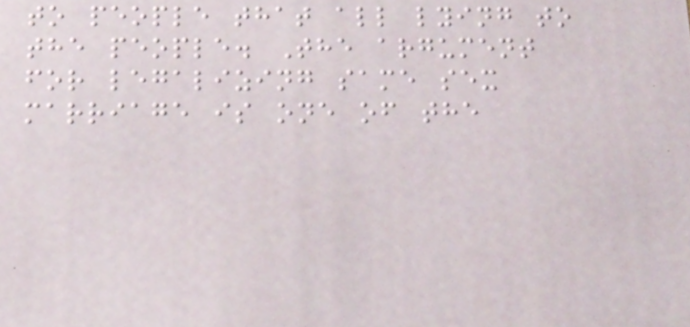to people that all lying to
the people. The argument
for legalizing same sex
marriage is one of the
